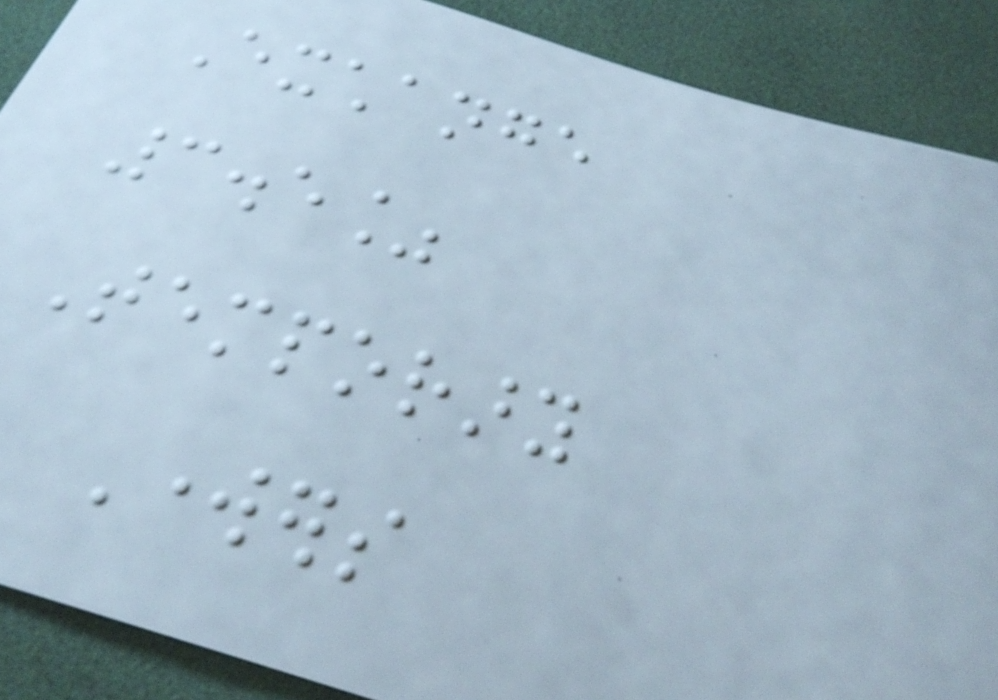Exchange
3.5%
Temporary
Workers
